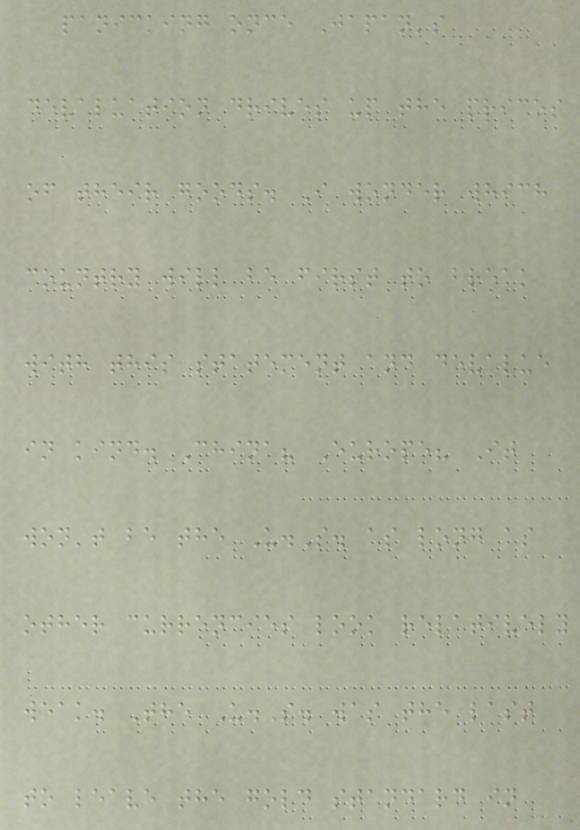panicking once Japan's
devaluation drives up the prices
of their goods. I wonder which
country will be first to break
with this statement and devalue
in kind. China? Europe? It
won't be the U.S. as long as
other currencies look relatively
weak. The U.S. was the last
to leave the gold standard in
